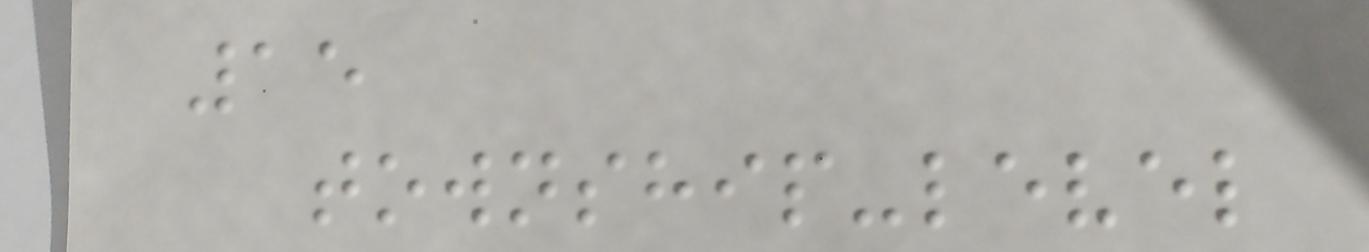15
township-level
